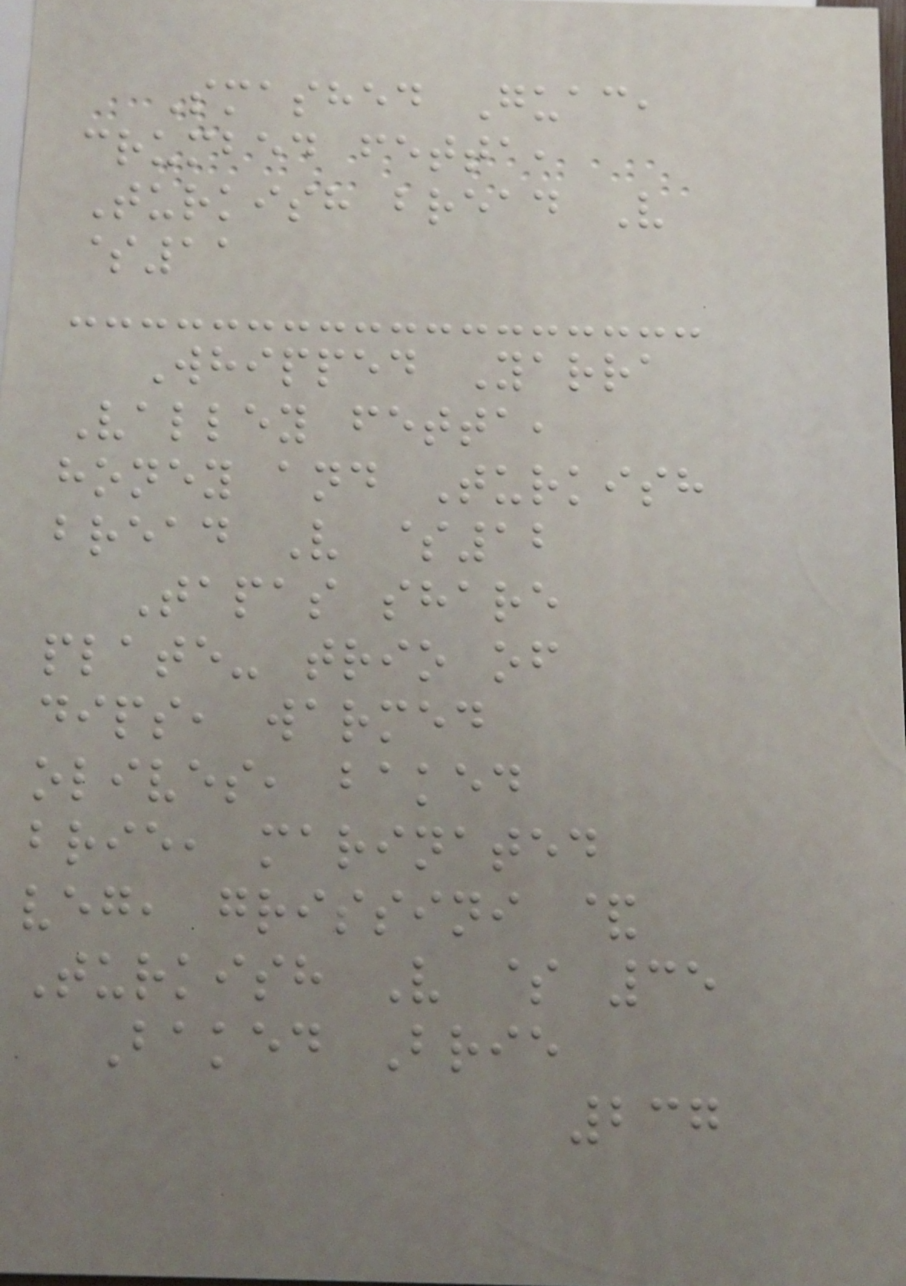Smashed Guac,
crumbed fetta,
Turkish bread V
$11
Whipped Yarra
Valley fetta,
honey and Turkish
bread V $12
Tapas share
plate- trio of
dips, warmed
olives, baked
brie, marinated
veg, grissini &
Turkish V $ 35
Baked Brie
237
